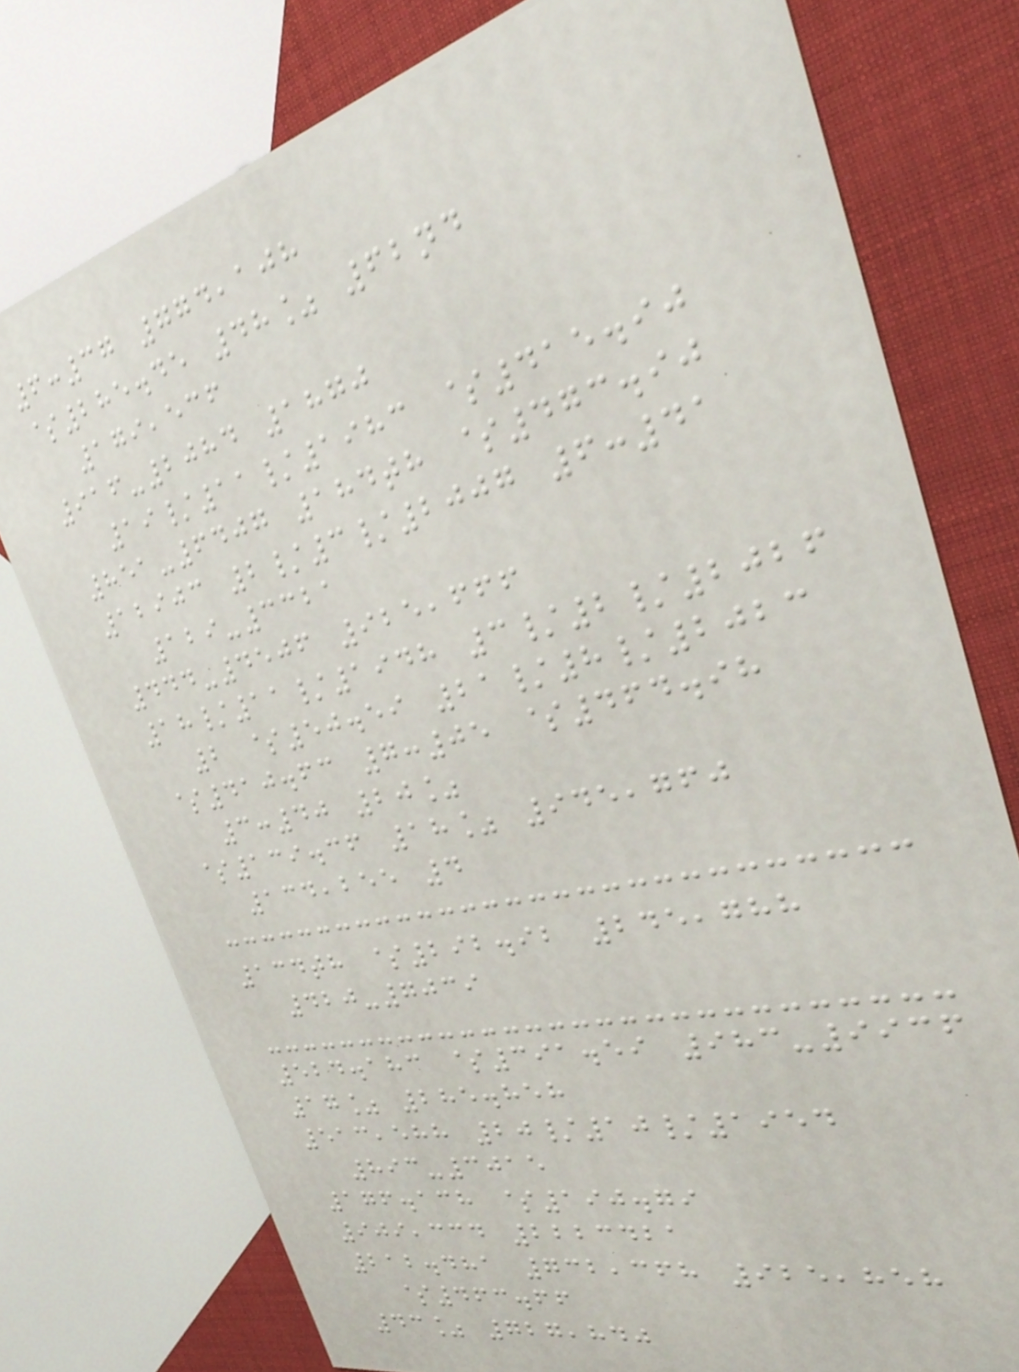6:37 774,108
$285.45 48% 62nd
179,536
916-2084 1870
19/11/1983 $415.90
851-6407 184th $473.90
12903 2/3/2007 6:41
129-3321
444-4506 925,666
18/11/1948 3/2/2026
2 $50.59 21/8/2023
$410.63 7:05 $464.98
3:40 20%
$139.36 18% 945,760
134,255 4
134th $292.92 245,788
420-7039
524.183 $391.59 983-9936
17% 285.858
513,588 20/10/1954
893-3015
176.138 $190.79
909,334 2223421
212.481 732,368 925,858
$463.66
43% 727,840
